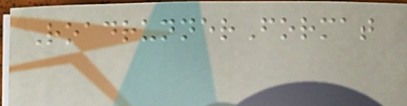RoadrunnerFormat
